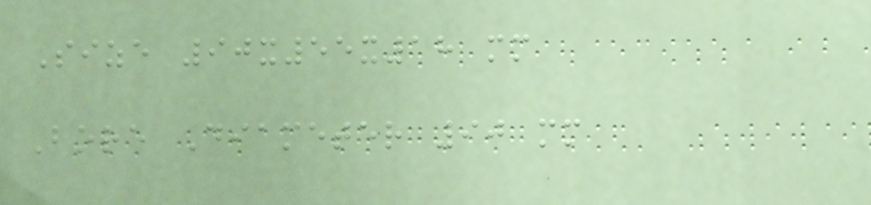Size 90x55x18 mm
Bore Diameter 90 mm
